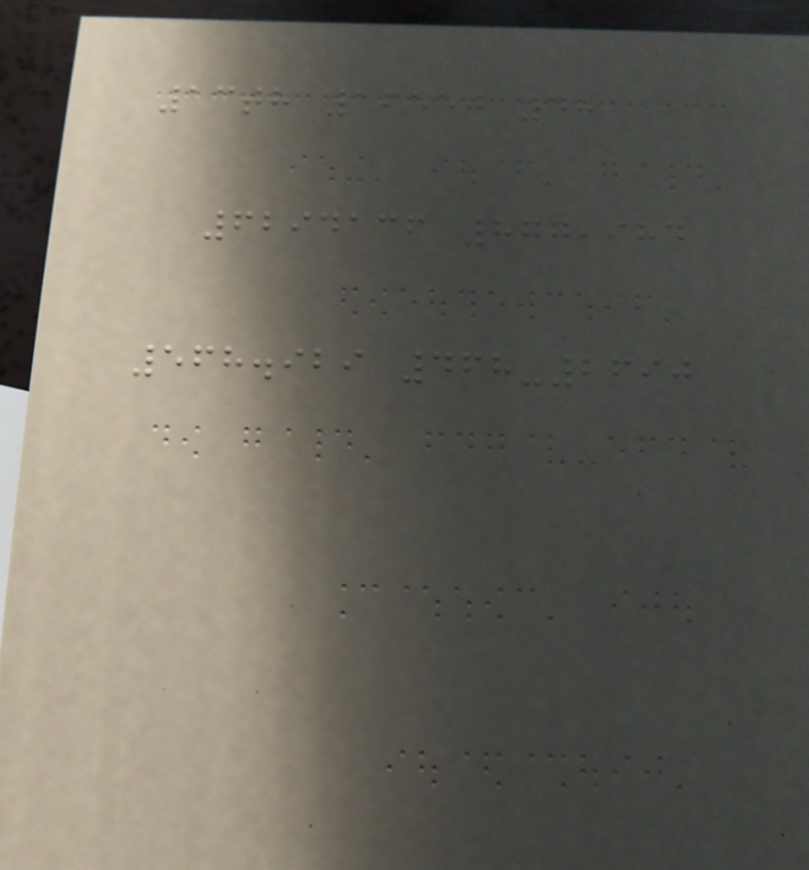13th 16550 48
6294136 877,984
568.929 468-2690
